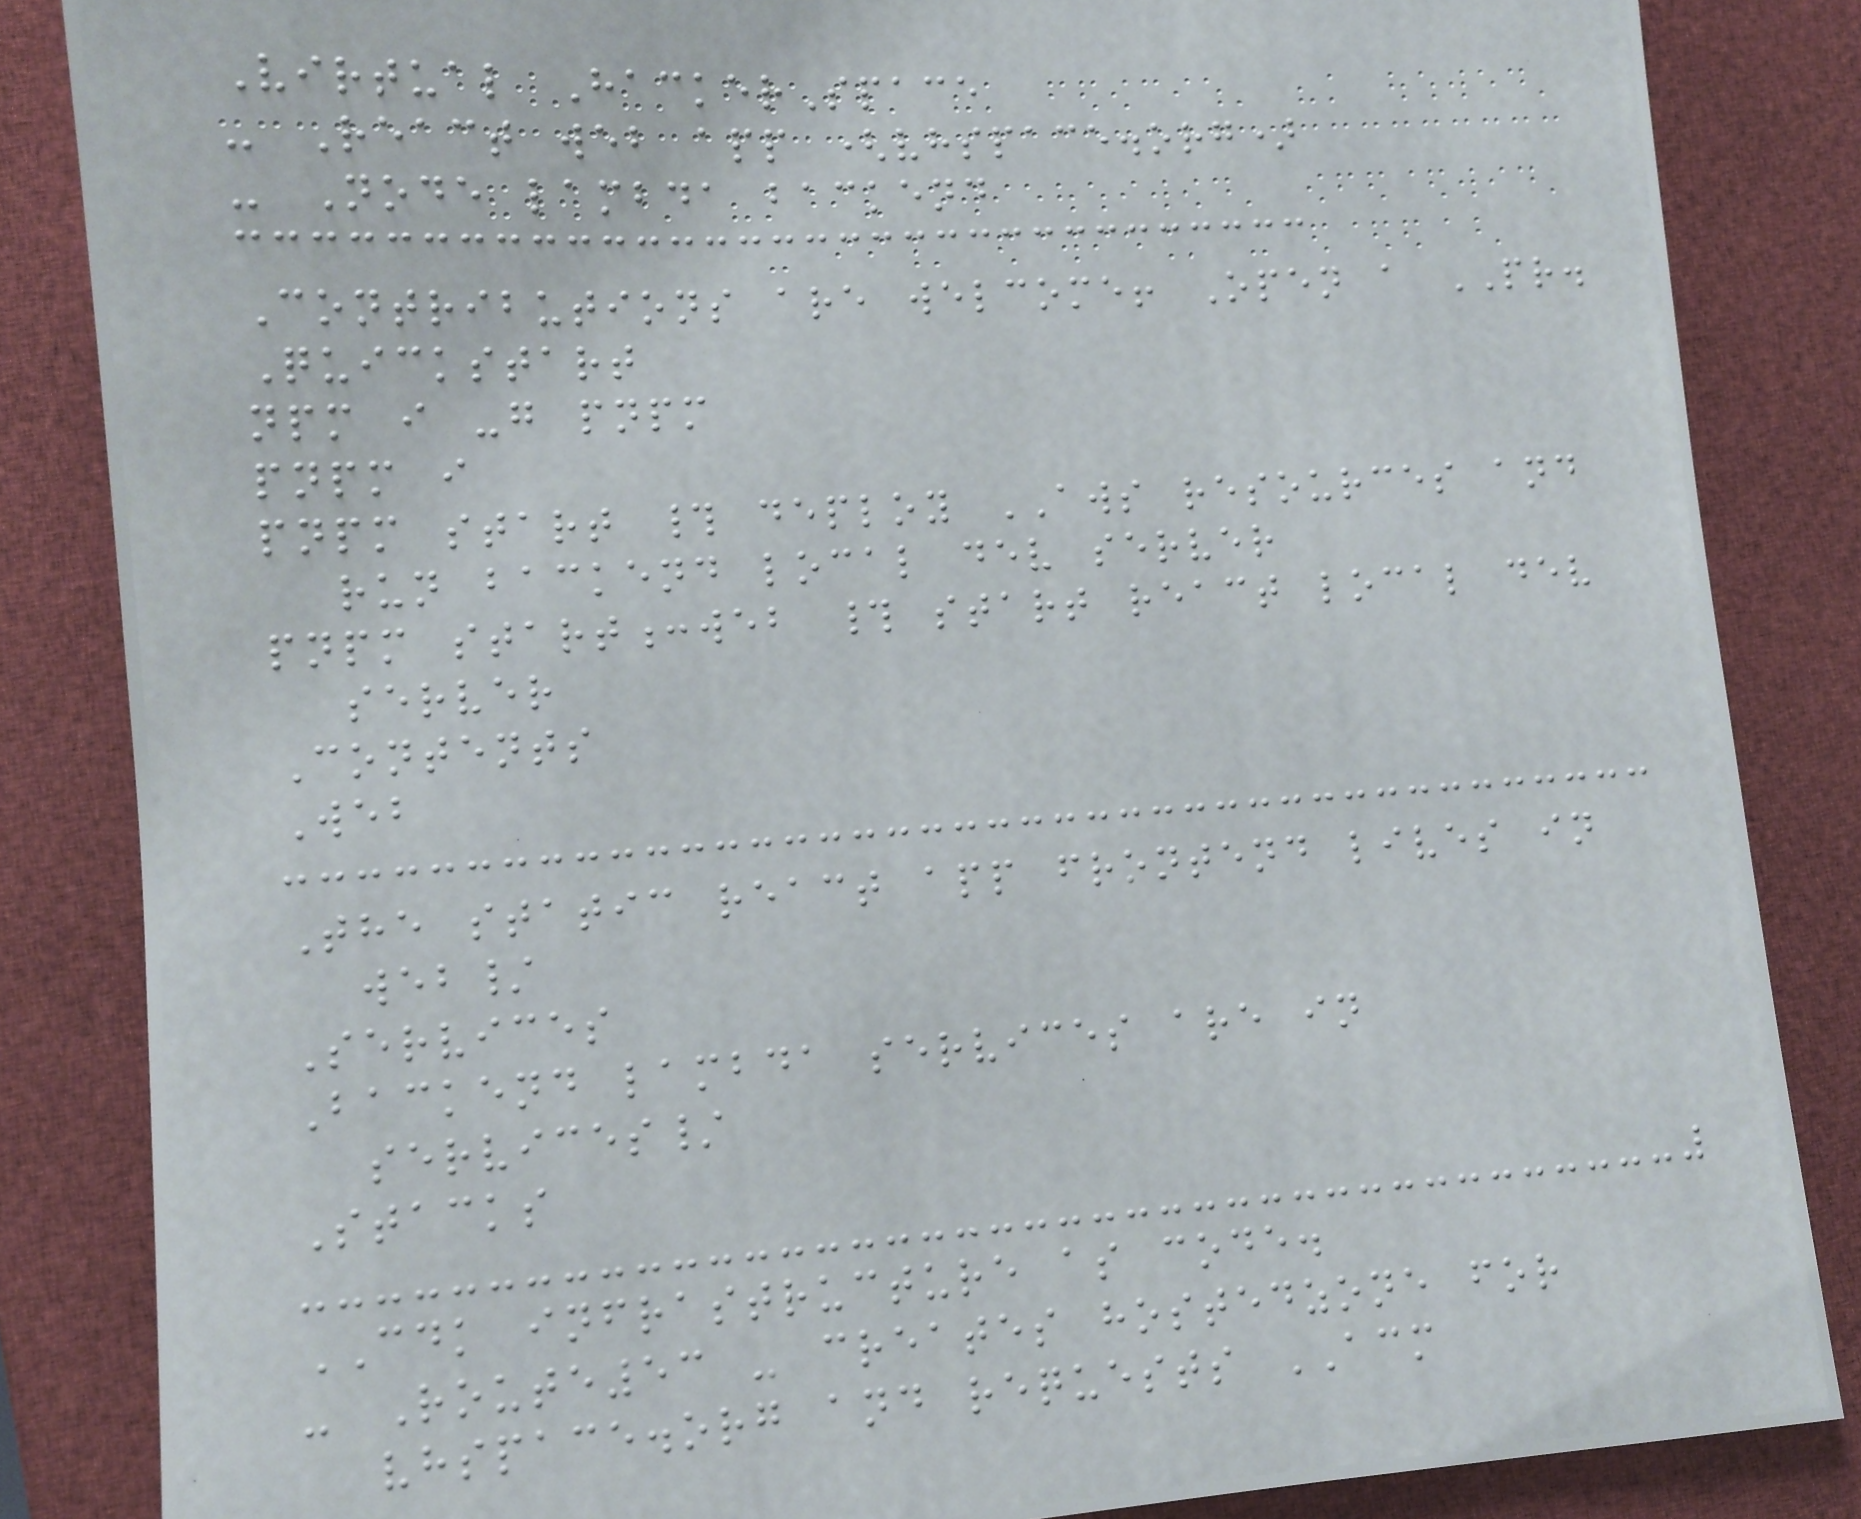Virtual HackerSpace
- React web app (vhspace.org)
- Node lambda backend
Contributions are welcome! Open a PR.
Quickstart
npm i -g pnpm
pnpm i
pnpm start # deploy AWS resources and
run backend local dev server
pnpm start:web # start react local dev
server
Contents
Web
The static react app frontend lives in
web/
Services
Backend lambda services are in
services/
Stacks
CDK infrastructure as code.
- Route53 - creates hostedzone for
vhspace.org and requests ACM
